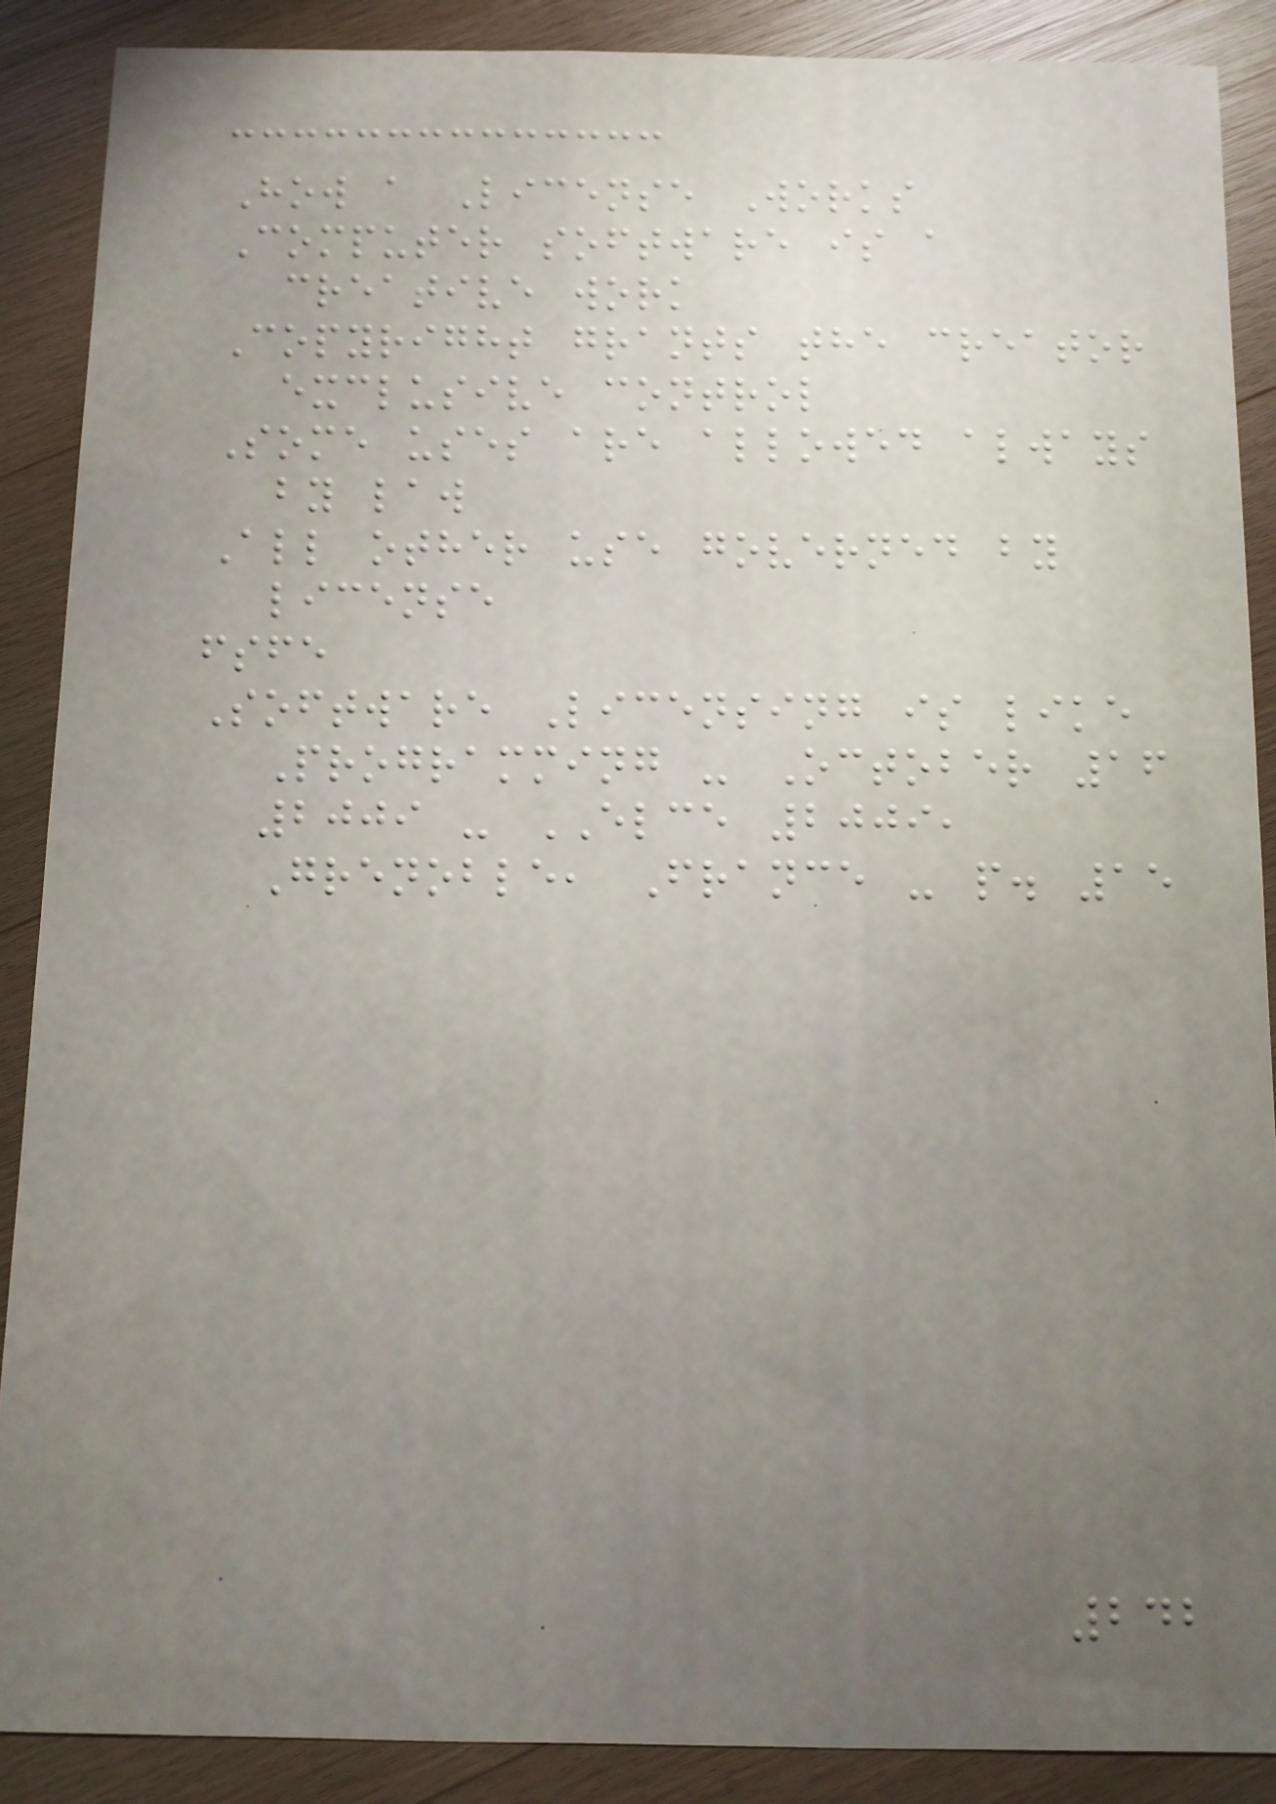How a License Works
Computer software is a
creative work
Copyright grants the creator
exclusive control
Some uses are allowed always
by law
All other use governed by
license
fsfe
Software Licensing is like
Programming - October 16
2009 - ELCE 2009,
Grenoble, France - p. 15
242
